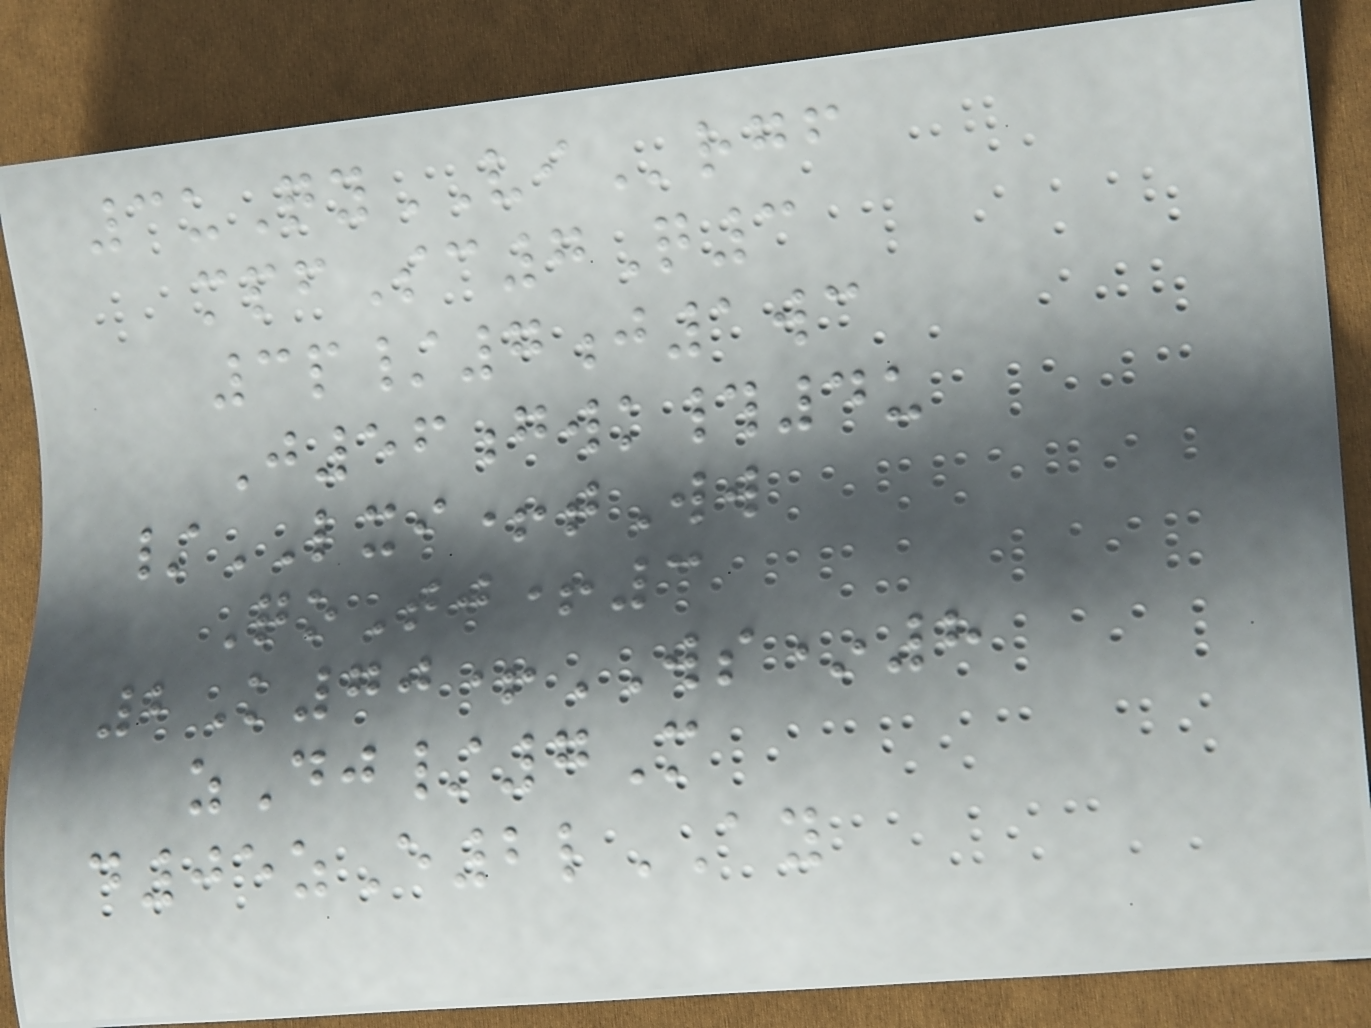3uQyVIrgf
mpfSc7Q3
3p/7j1wc
J56gwk#4u
/LXI+tWw
QoTj+3
2K70+WS*8
zDj/7M
d05zE2lAY
